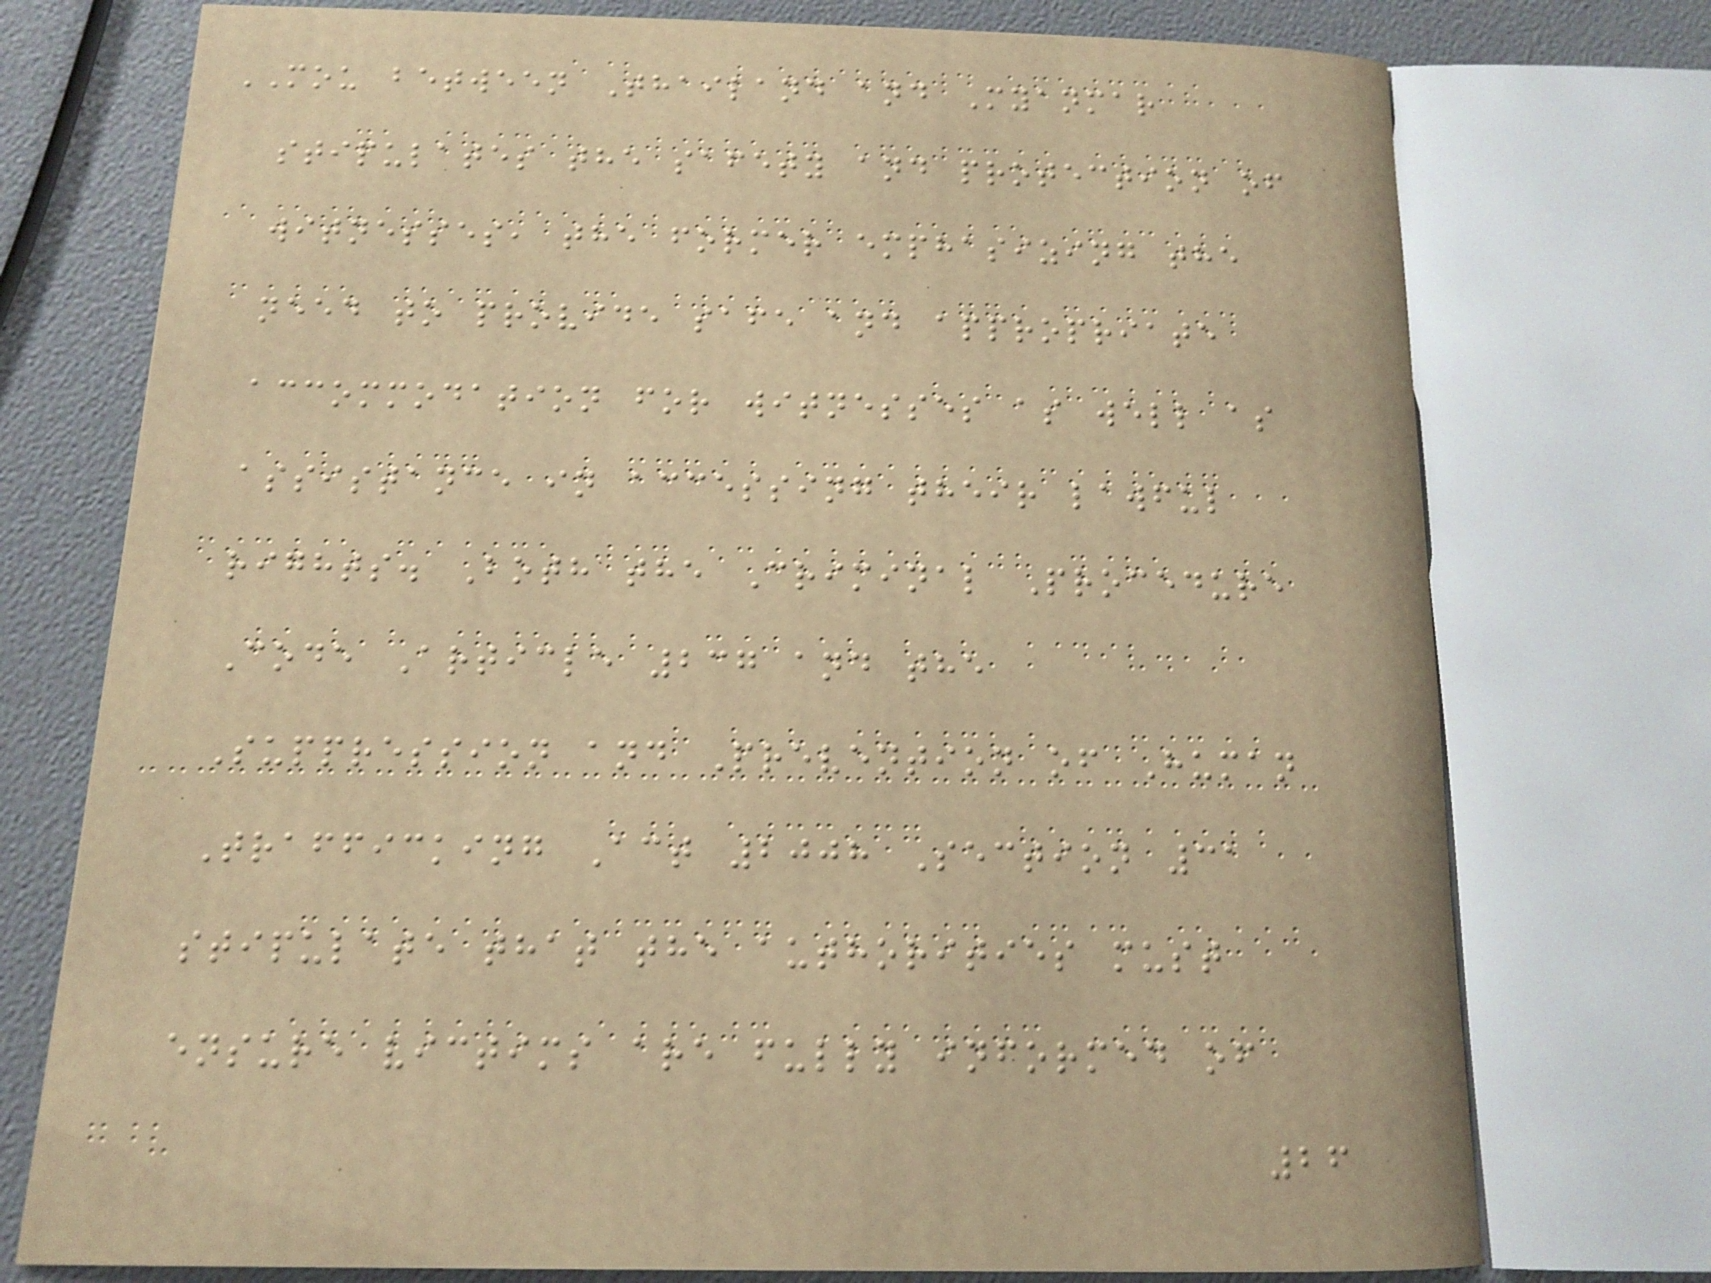MOU between Thailand and Myanmar
stipulates the safety and protection of
witnesses, the former emphasizing the
need to provide safe and appropriate
accommodation for witnesses as well as
assistance in accessing their lawful
rights. Both the Criminal Procedure
Code Article 237 and the
Suppression and Prevention of Human
Trafficking Act 2008 Section 31
stipulate that the authorities must
ensure victims are fully informed of
26
